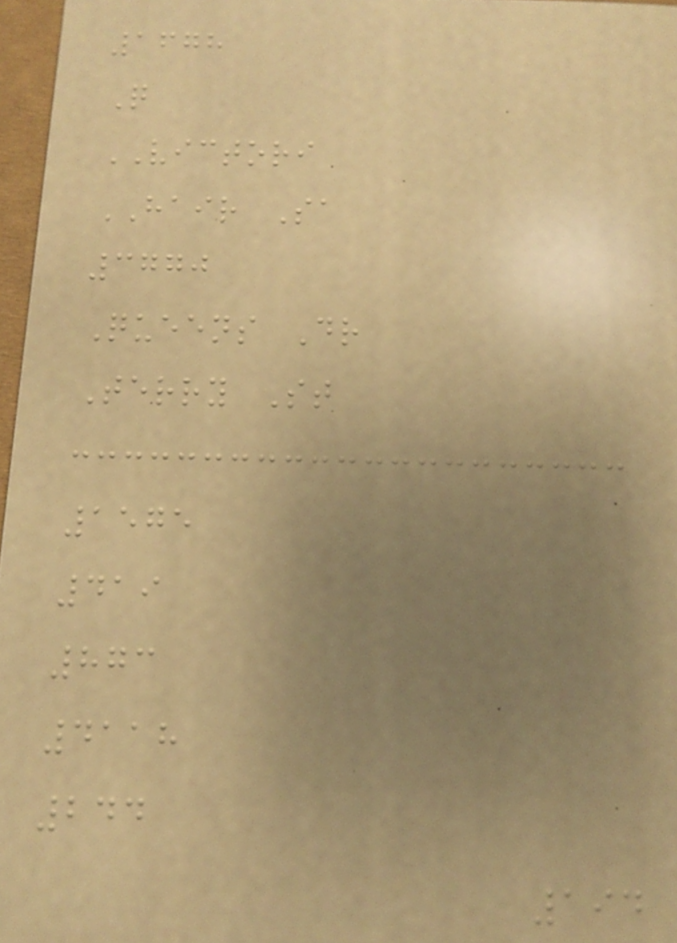1678
Q
VICTORI
HAIR Sa
3770
Queens Dr
Terry St
1575
419
873
4118
244
194
